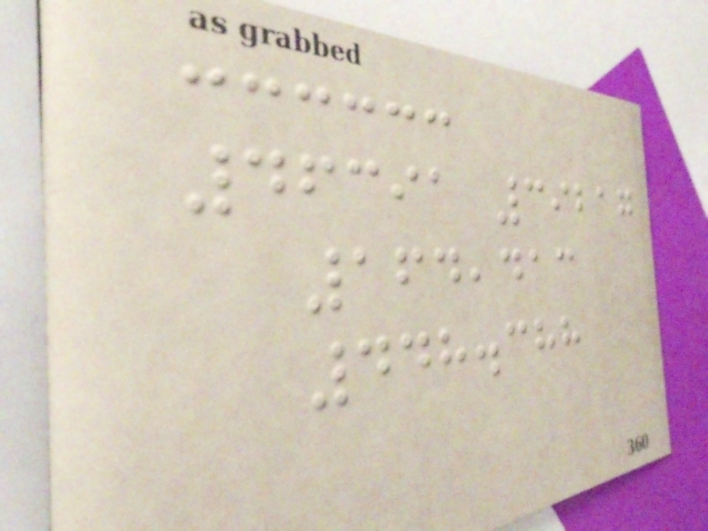46391 39217
164,413
448.388
